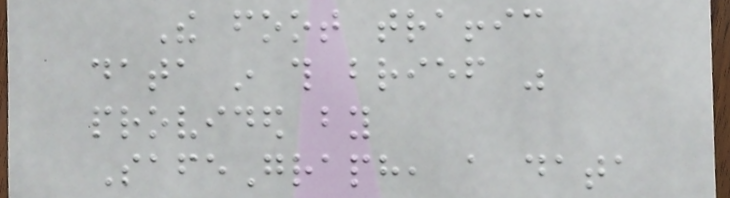The foot traffic
data in this brief was
provided by
SafeGraph, a data
